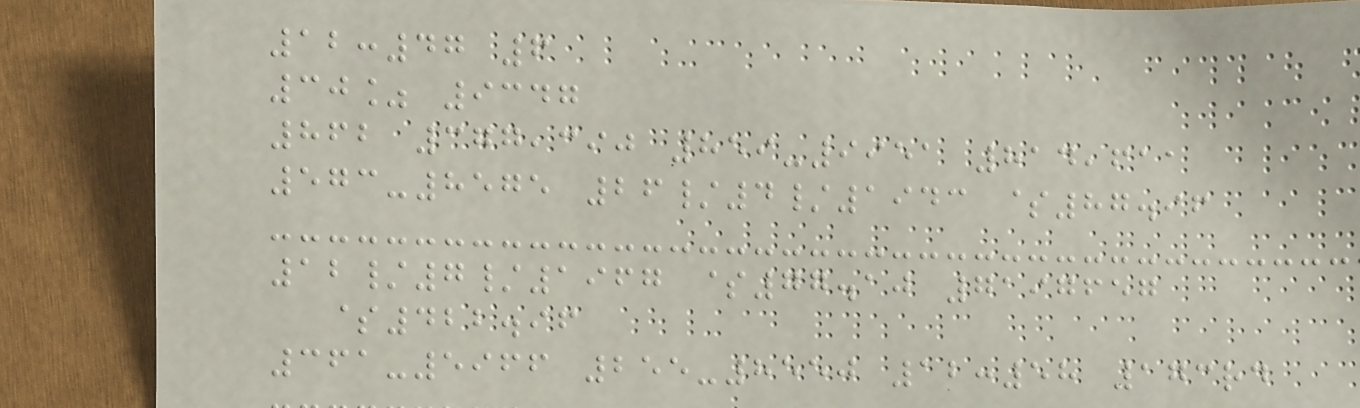12:47 6
30% 9347
862 377,390 859-9951 814,611
573-8575 26/4/1943 $87.96
12/7/1967 $77.10 7197657
$422.96
361-5966 255-8550 12:58 173rd
